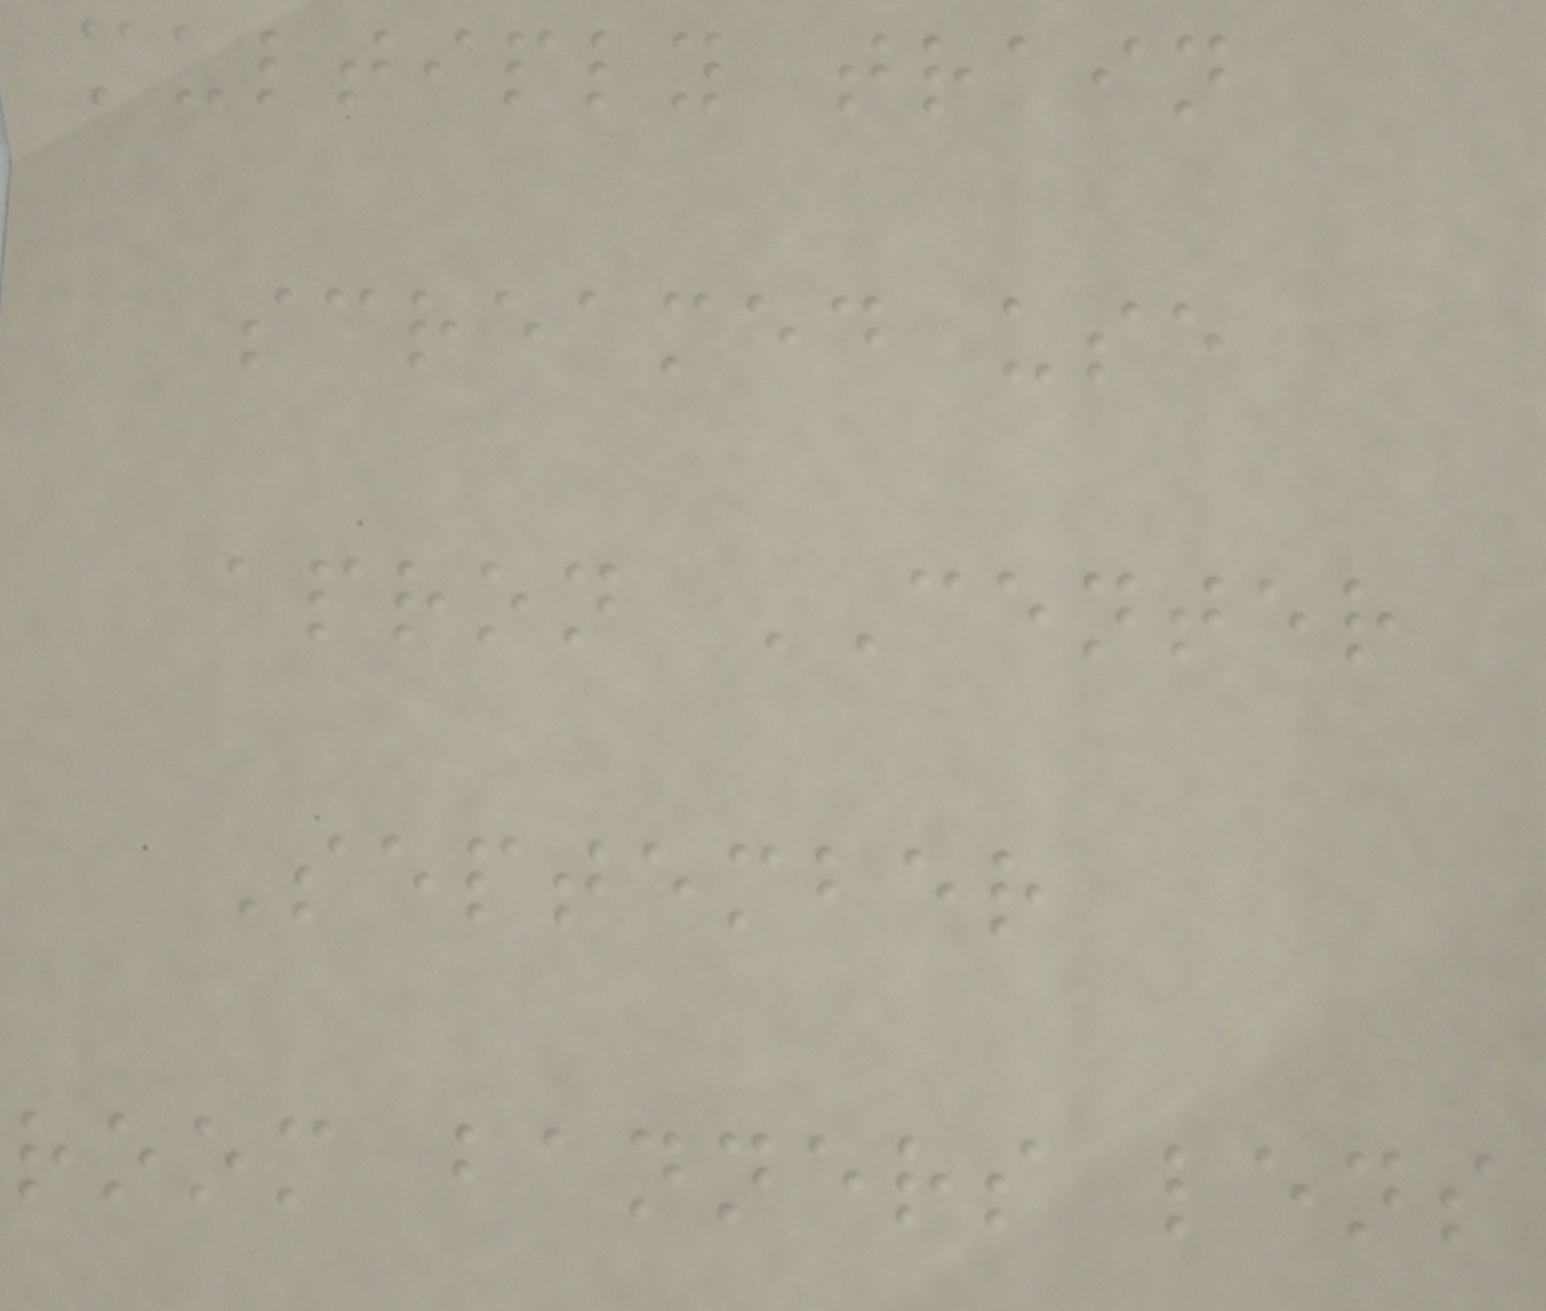multiply train
screamed use
apron CENTER
September
room banners lens
